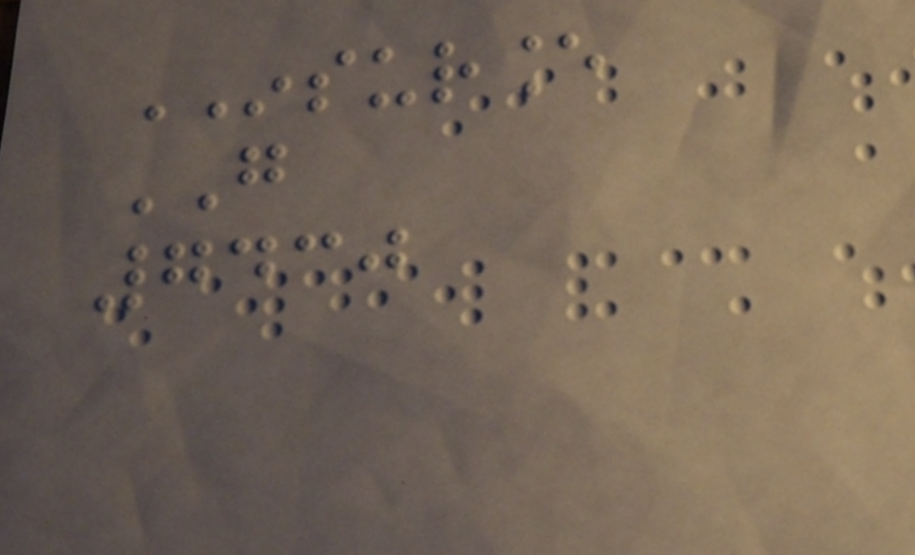INSURANCE
GO
7430
